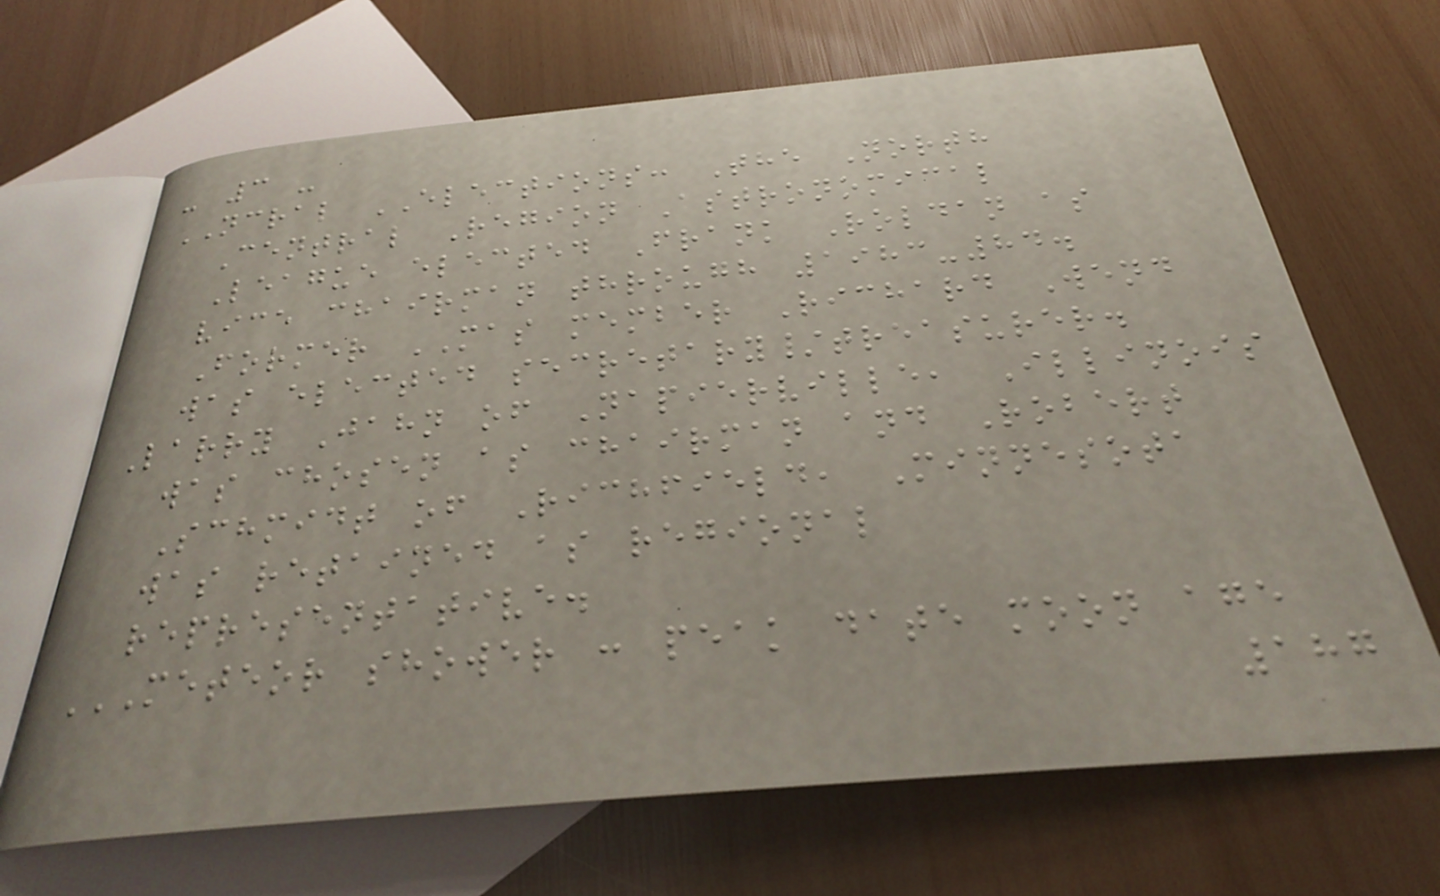- 3 -
NCRAL ELECTIONS: The North
Central Region Astronomical
League elected Frank Roldan as
vice chairman through 1983-84.
Former MAS member Richard Wend
was elected secretary/treasurer.
Larry Jahn of Napierville, Illinois
was chosen as chairman and Robert
Schmidt of Richfield, Minnesota
was retained as regional
representative.
METEOR SHOWER : PEAK DATE MOON AGE
187
